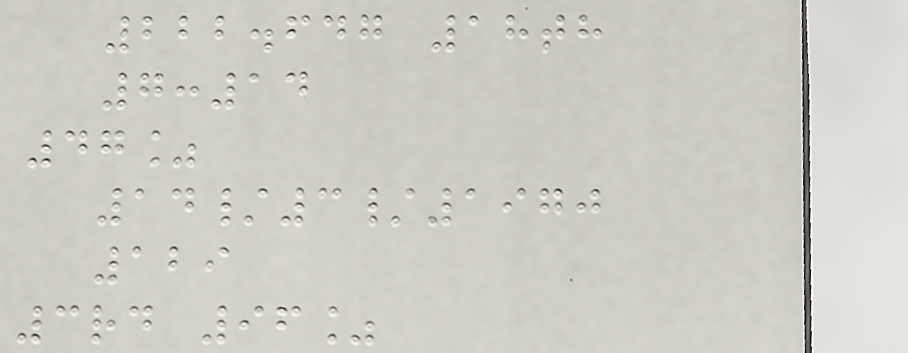222.647 18th
7:14
47%
14/3/1970
129
3rd 96%
